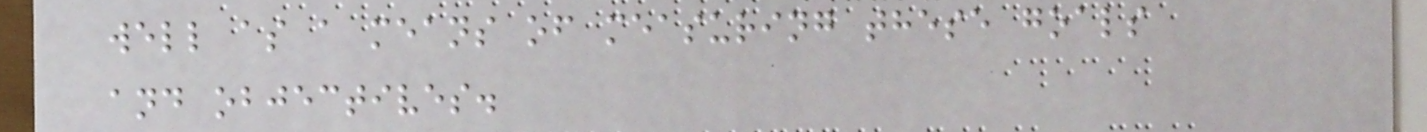well as a means of measuring these goals
and objectives.
